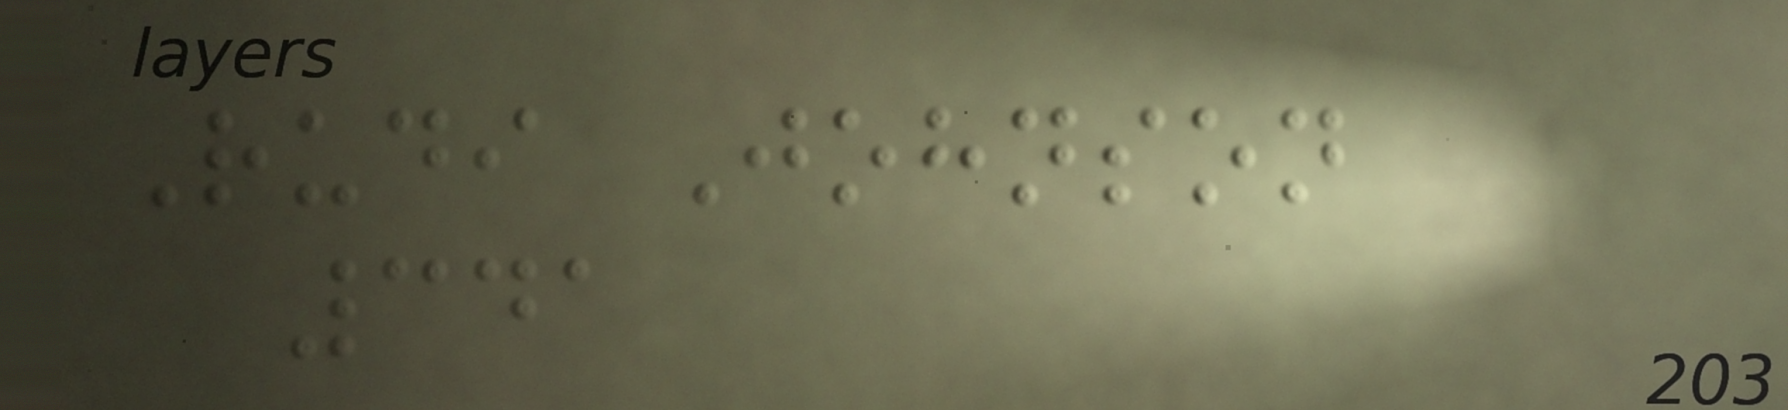Rudi Johnson
341
